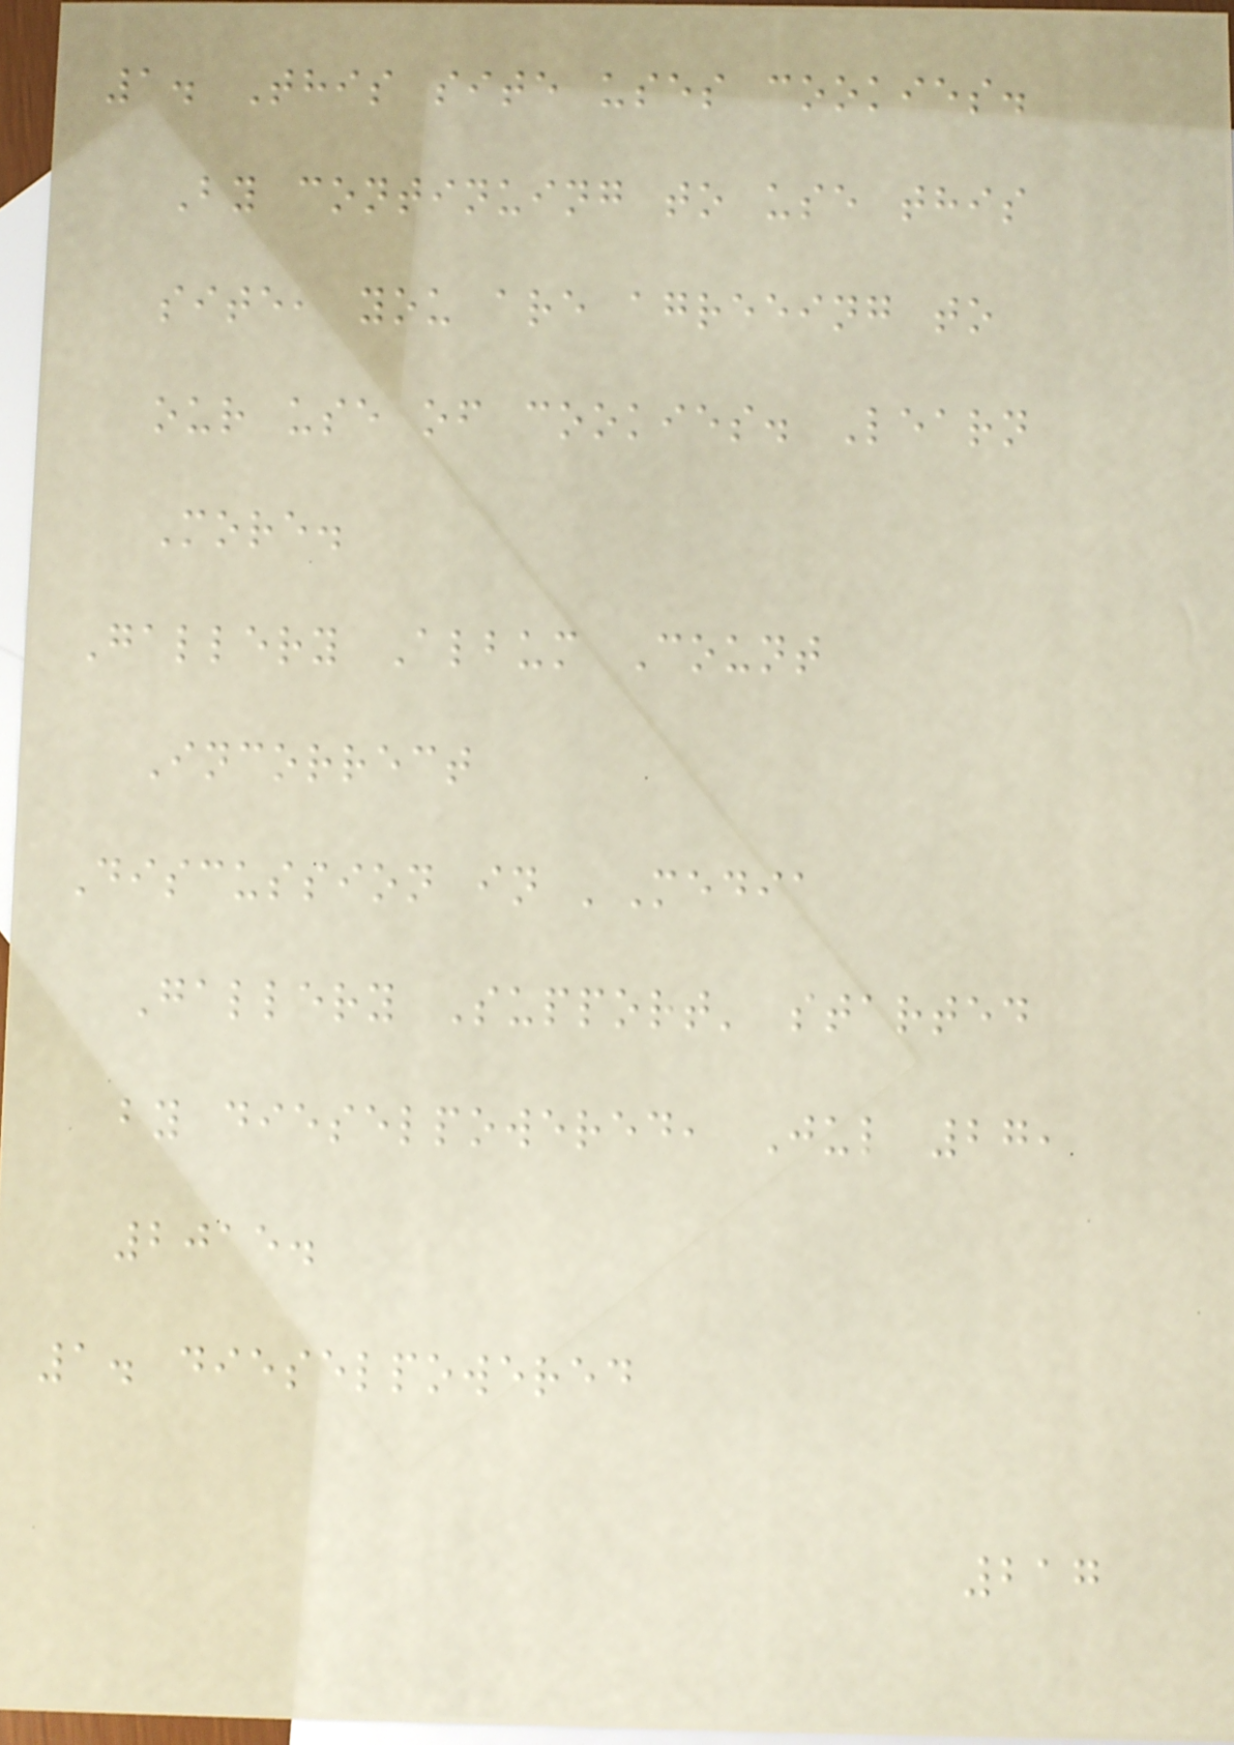1. This site uses cookies.
By continuing to use this
site, you are agreeing to
our use of cookies. Learn
More.
Gallery Album Count
Incorrect
Discussion in 'Media
Gallery Support' started
by dieselpowered, Jul 27,
2015.
1. dieselpowered
217
